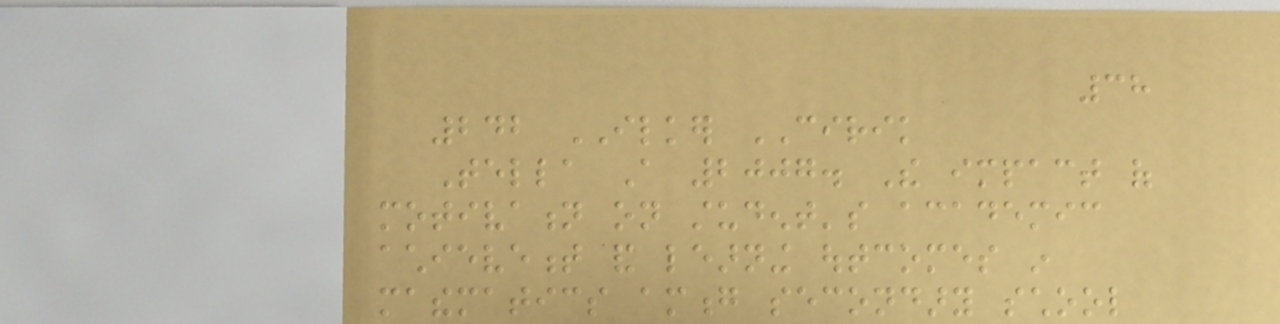38
242 ILKER CIRIK
Tella A 2007. The impact of
motivation on student's academic
achievement and learning outcomes in
mathematics among secondary school
